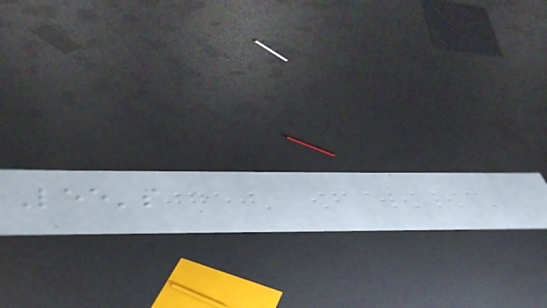Lee's
